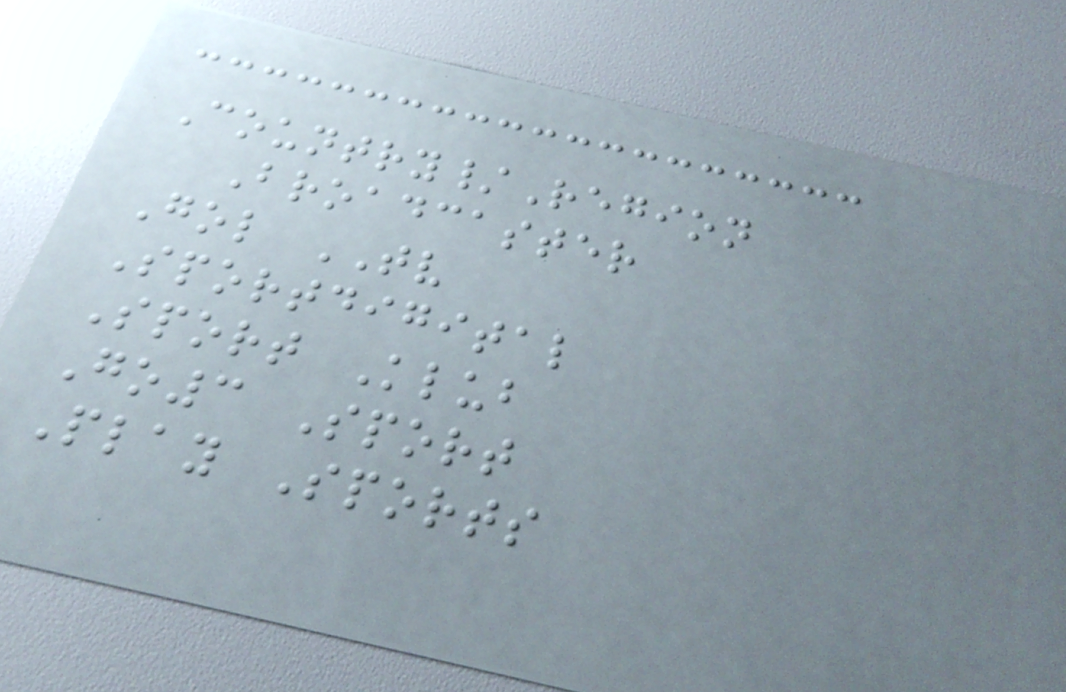Country/Region
Broadcaster
Gol TV
Sportdigital
Sport Klub
Go3 Sport
Play Sports
